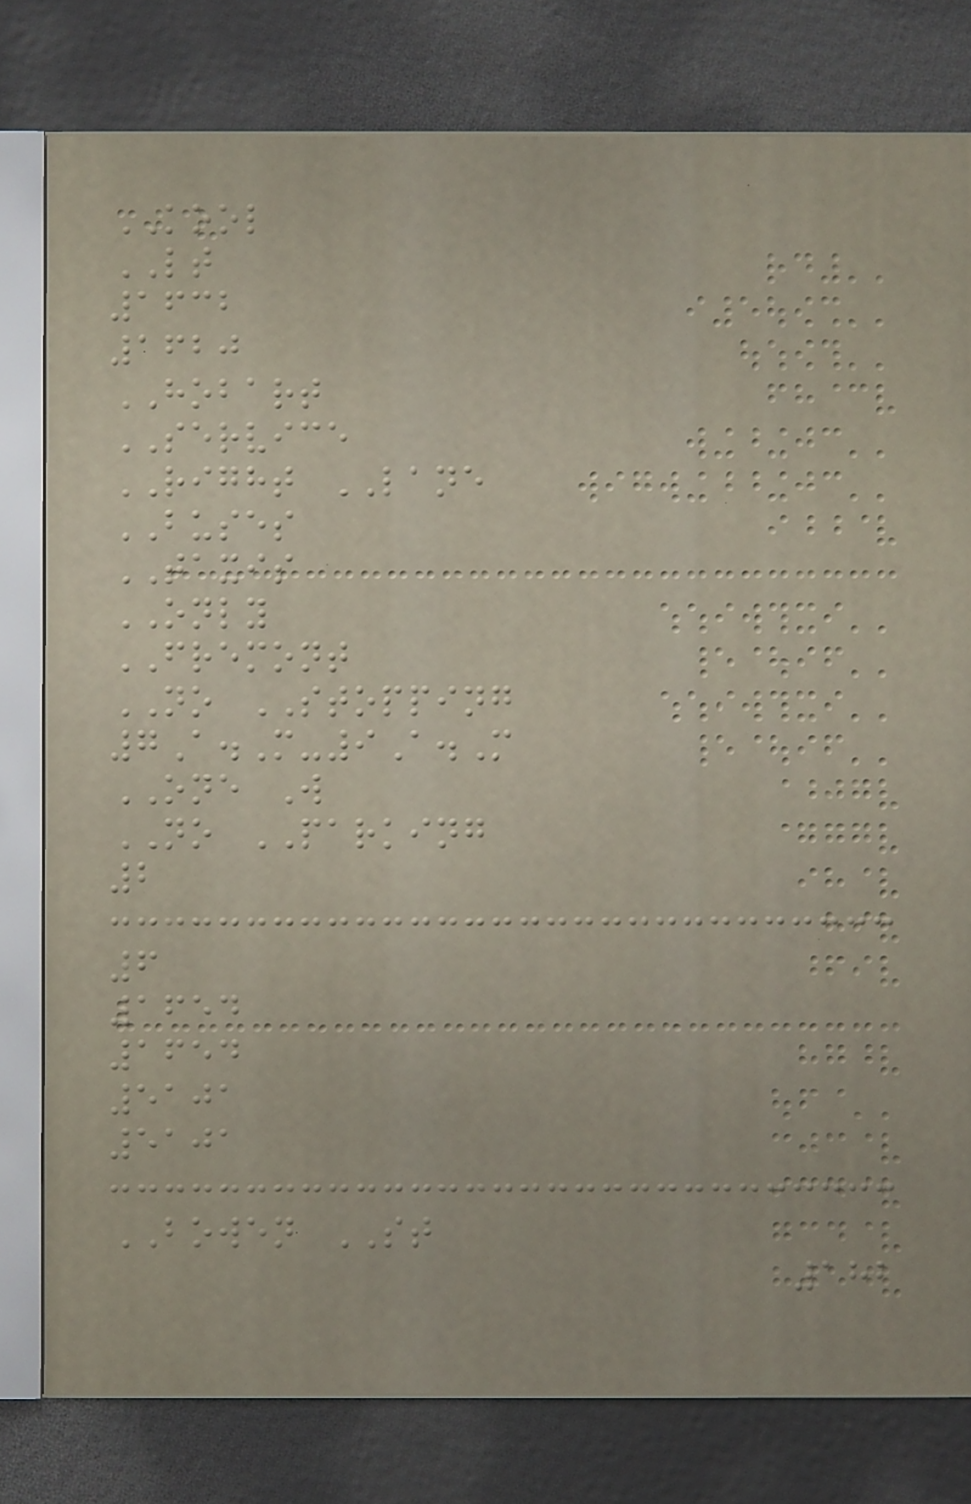KOOL
LT
1632
1620
HOBART
SERVICE
RIGHT LANE
BUSES
TAXIS
ONLY
FREMONT
NO STOPPING
7A.M-9A.M
ONE W
NO PARKING
2
6
1654
1654
5101
5101
BOWEN ST
182
